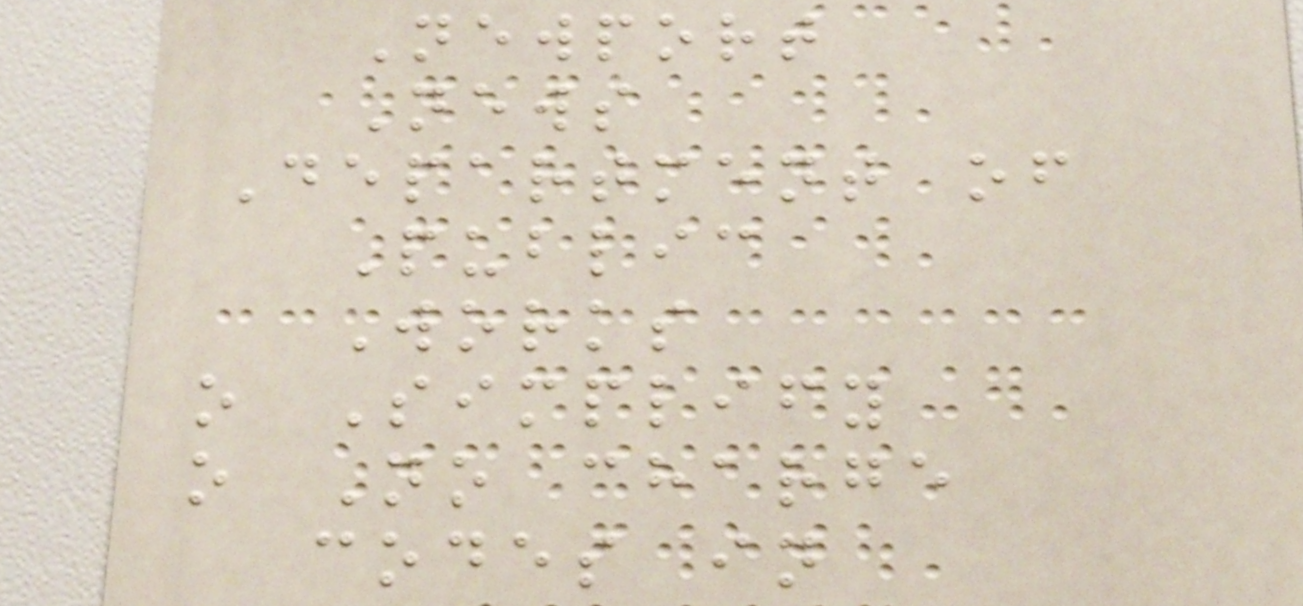Newport
News
Department of
Public
Works
o Simplify
o No charge
codes in
